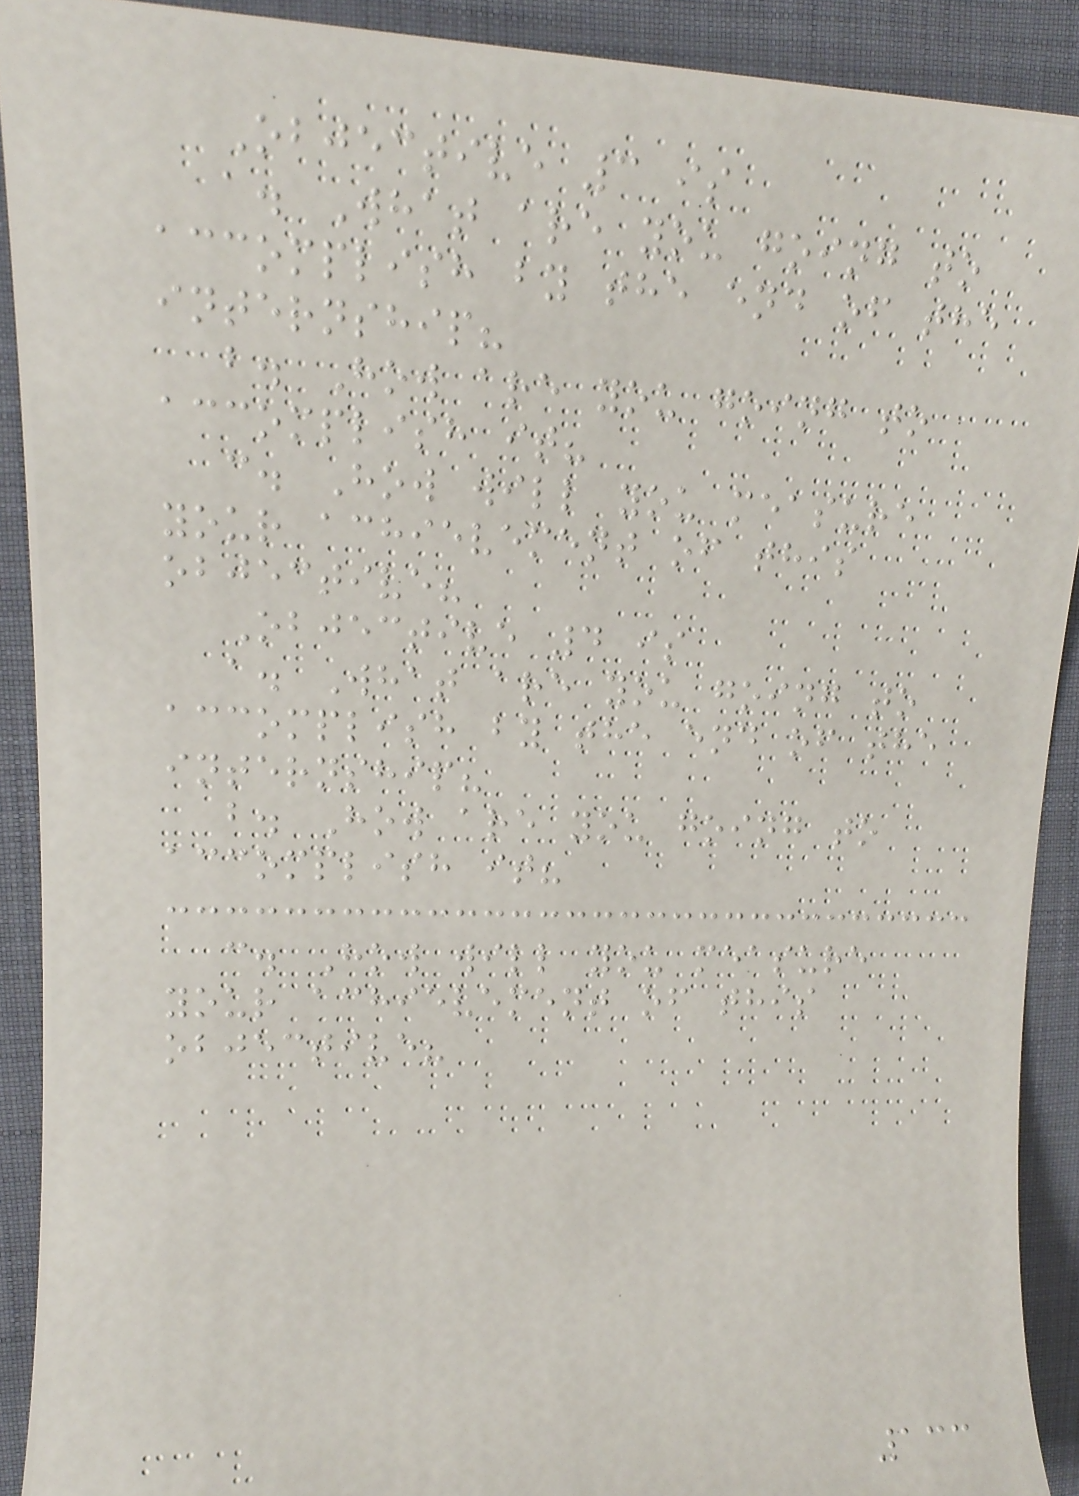Objective 3 is
a. What are you going to
accomplish by the end of the
internship?
b. How are you going to
accomplish it?
c. How will you measure
your achievement of this
objective?
Objective 4 is
a. What are you going to
accomplish by the end of the
internship?
b. How are you going to
accomplish it?
c. How will you measure
your achievement of this
objective?
133
